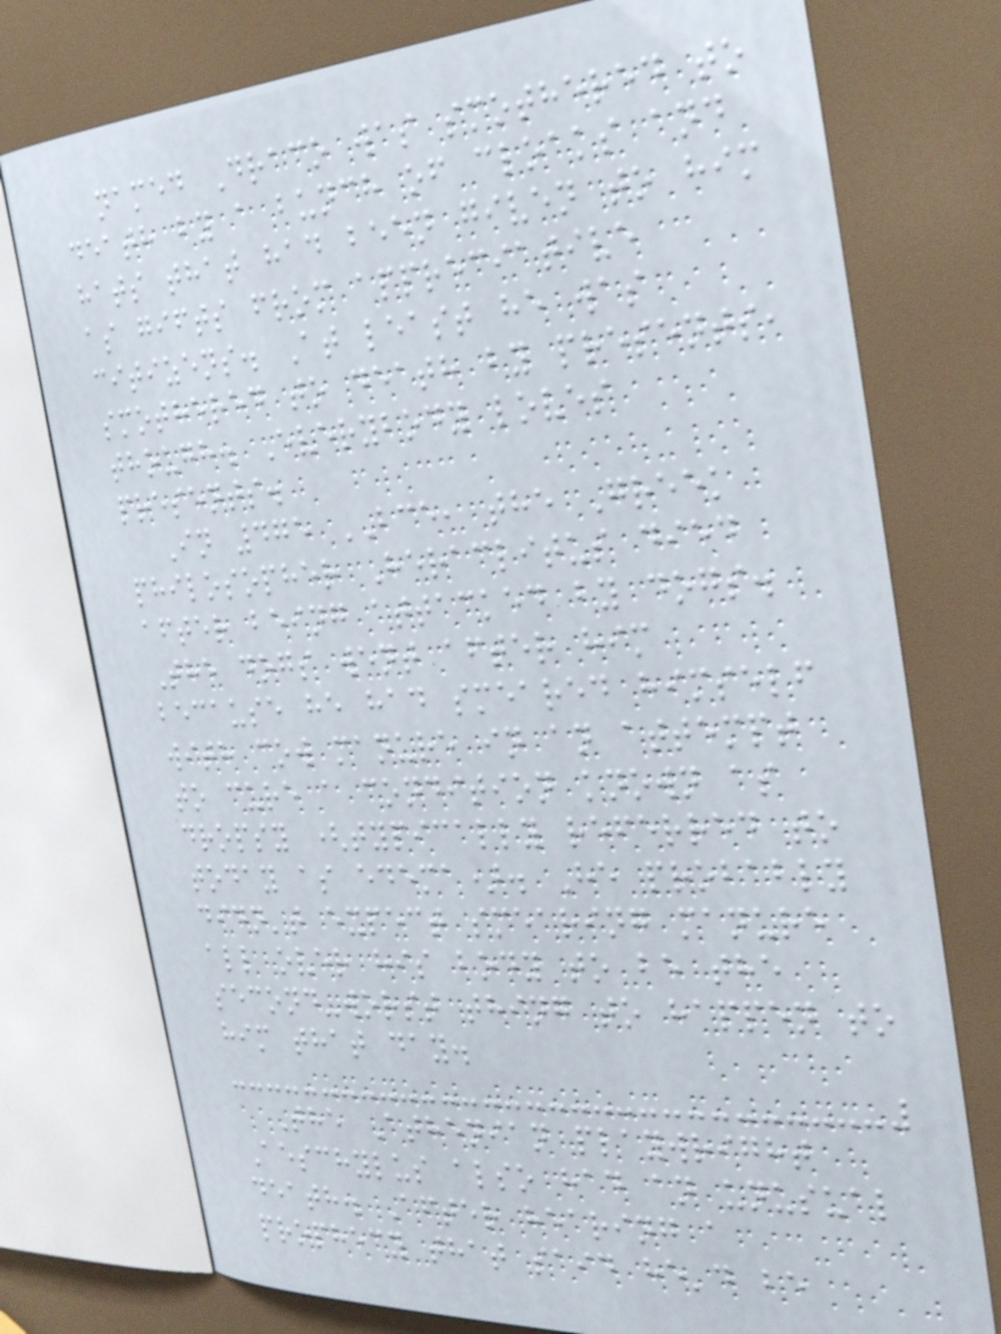named Draco was smothered to
death by a bunch of cloaks and
hats that had been given to him
as gifts from appreciative
citizens. At least he was
smothered to death by presents,
though. Everybody loves
presents.
In 475 BCE, the Greek
philosopher Heraclitus died
after being attacked by dogs.
The dogs went after him
because he had smeared himself
with cow manure in an attempt
to cure a condition known as
dropsy (typically referred to
today as edema). He probably
didn't expect smearing manure
all over his body to be the
second-worst thing to happen to
him that day.
The Athenian playwright
Aeschylus also had an unusual
death. After hearing a
prophecy that said he'd be
